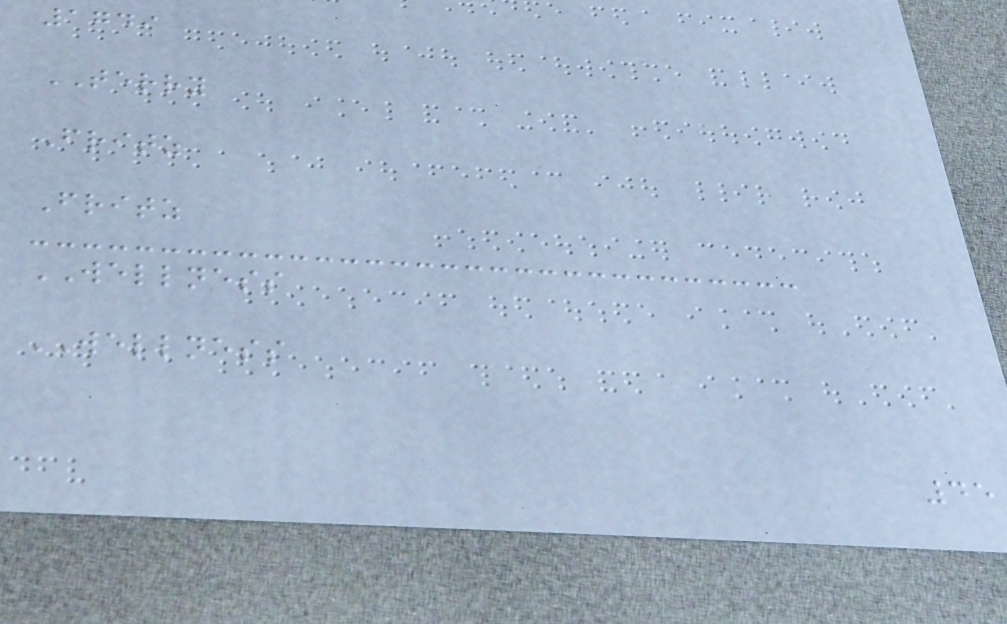1749
TERRY
Fritz
Fritz
WELLNESS
WELLNESS
45
